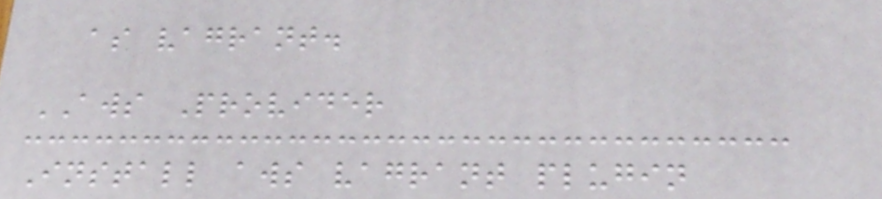as vagrant.
AWS Provider
Install aws vagrant plugin
